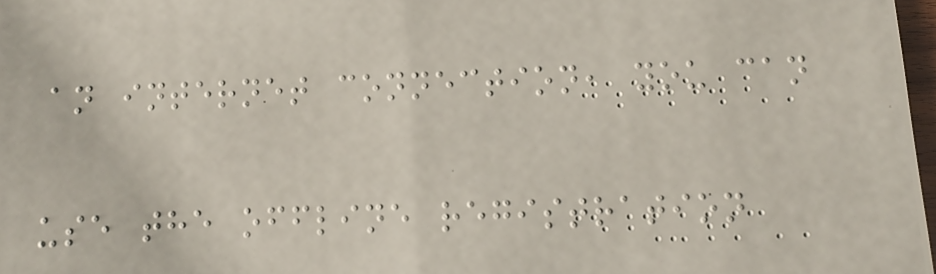an internet connection, you can
use the offline registration
